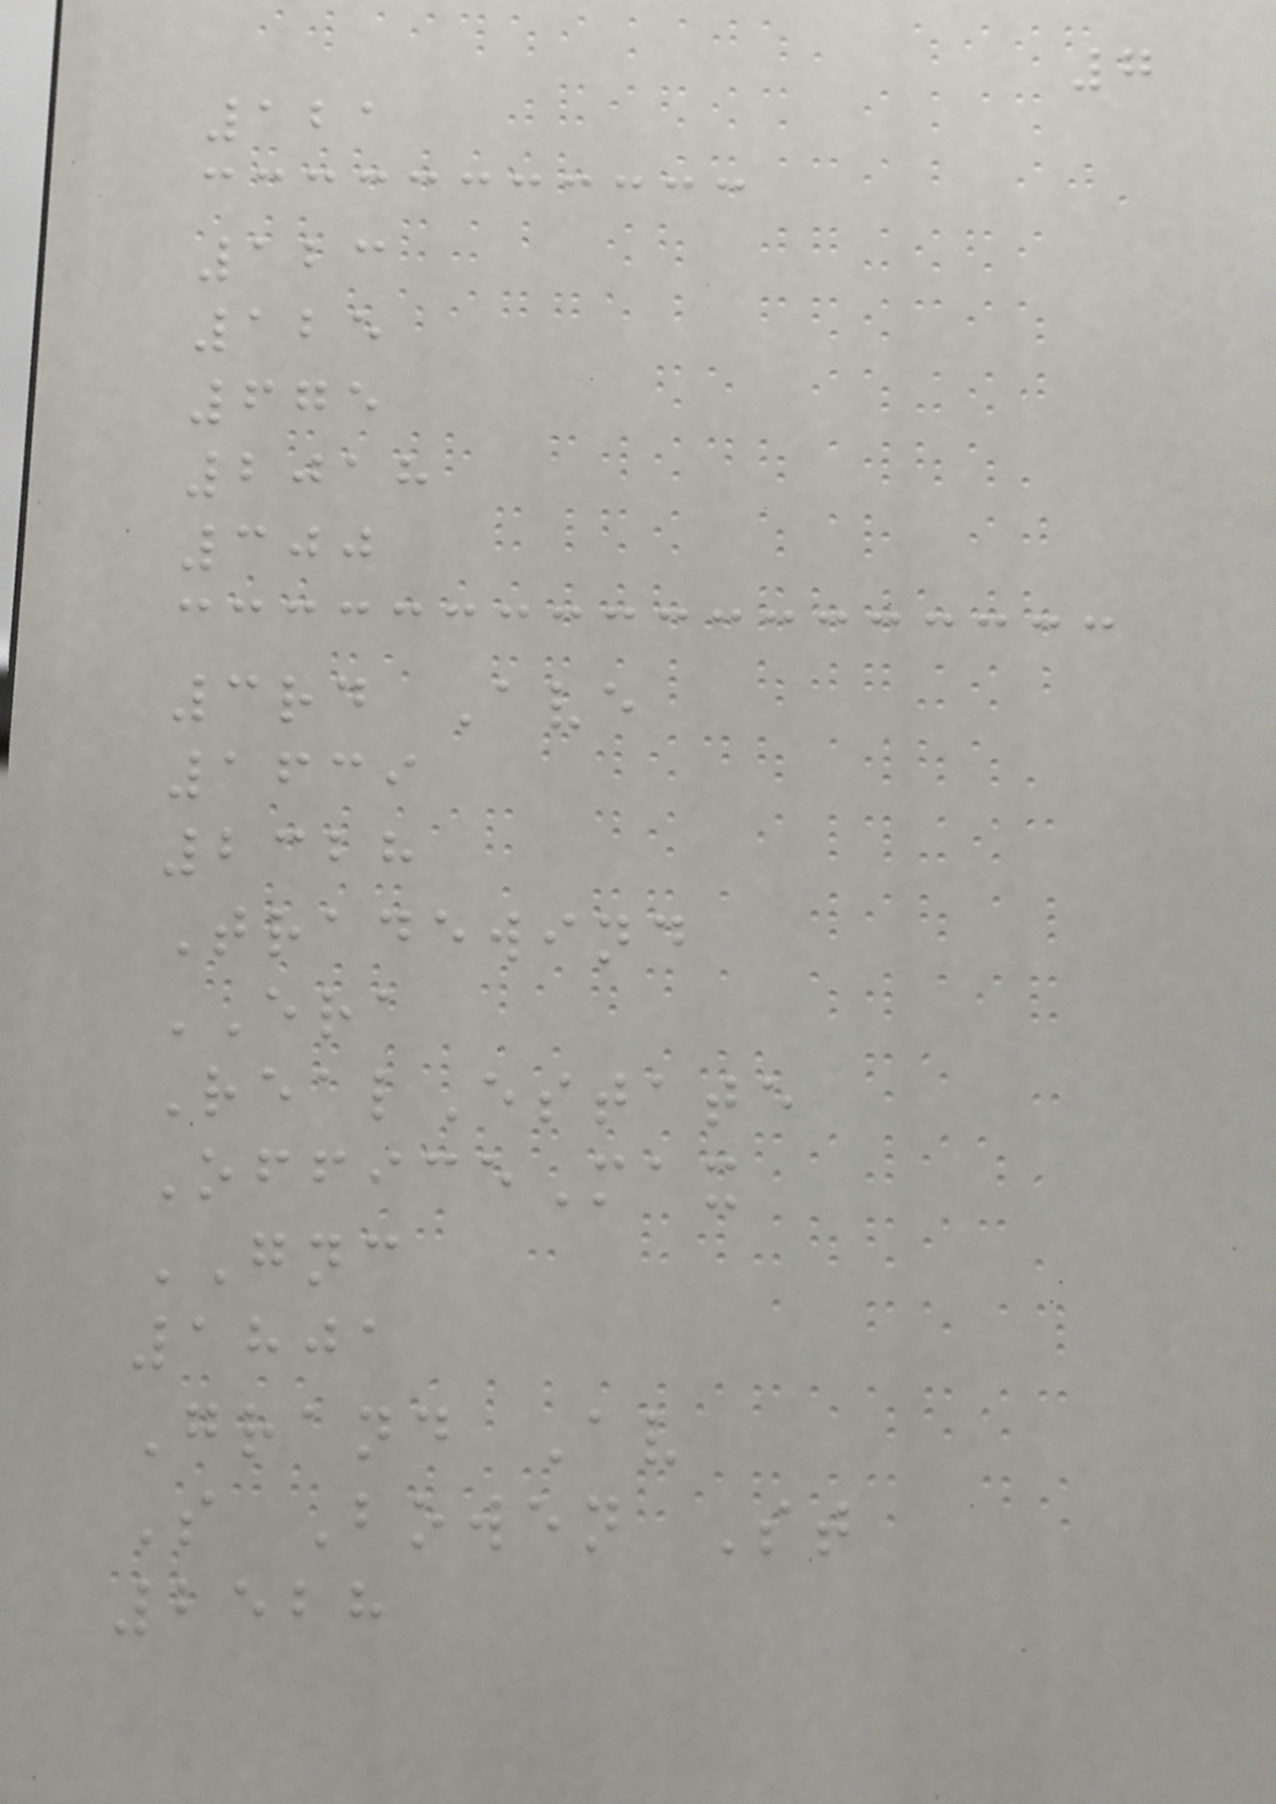7
121
123
125
675
2018
300
3rd Ave
1639
2328
Tradewind
ERA
RealEstate
OfficeMax
GNC
1801
Grand Av
S Bowen St
2528
